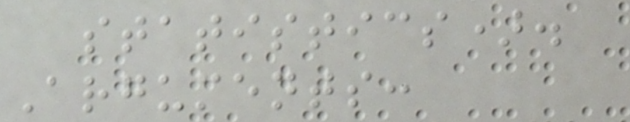statistics).
Arguments:
